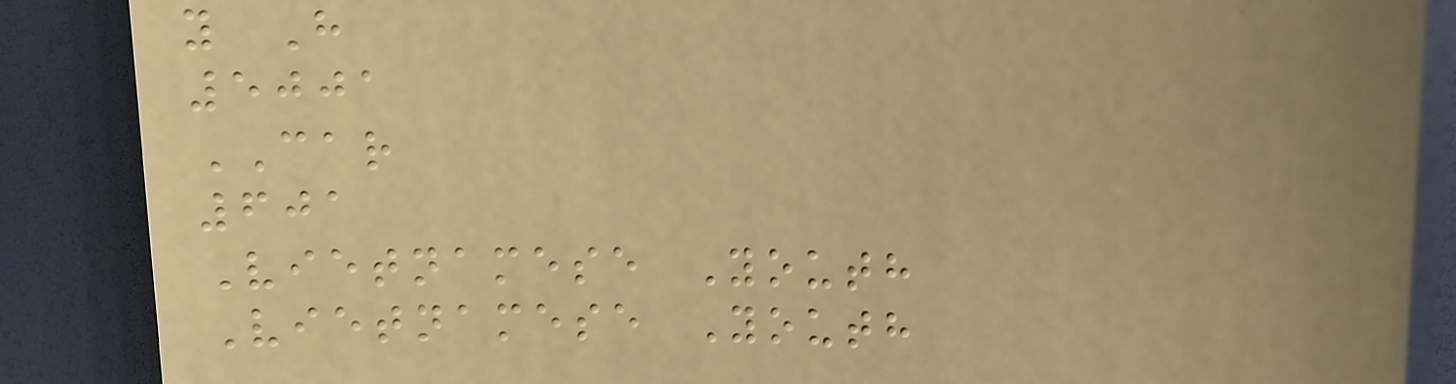y H
5001
CAR
601
Vietnamese Youth
Vietnamese Youth
